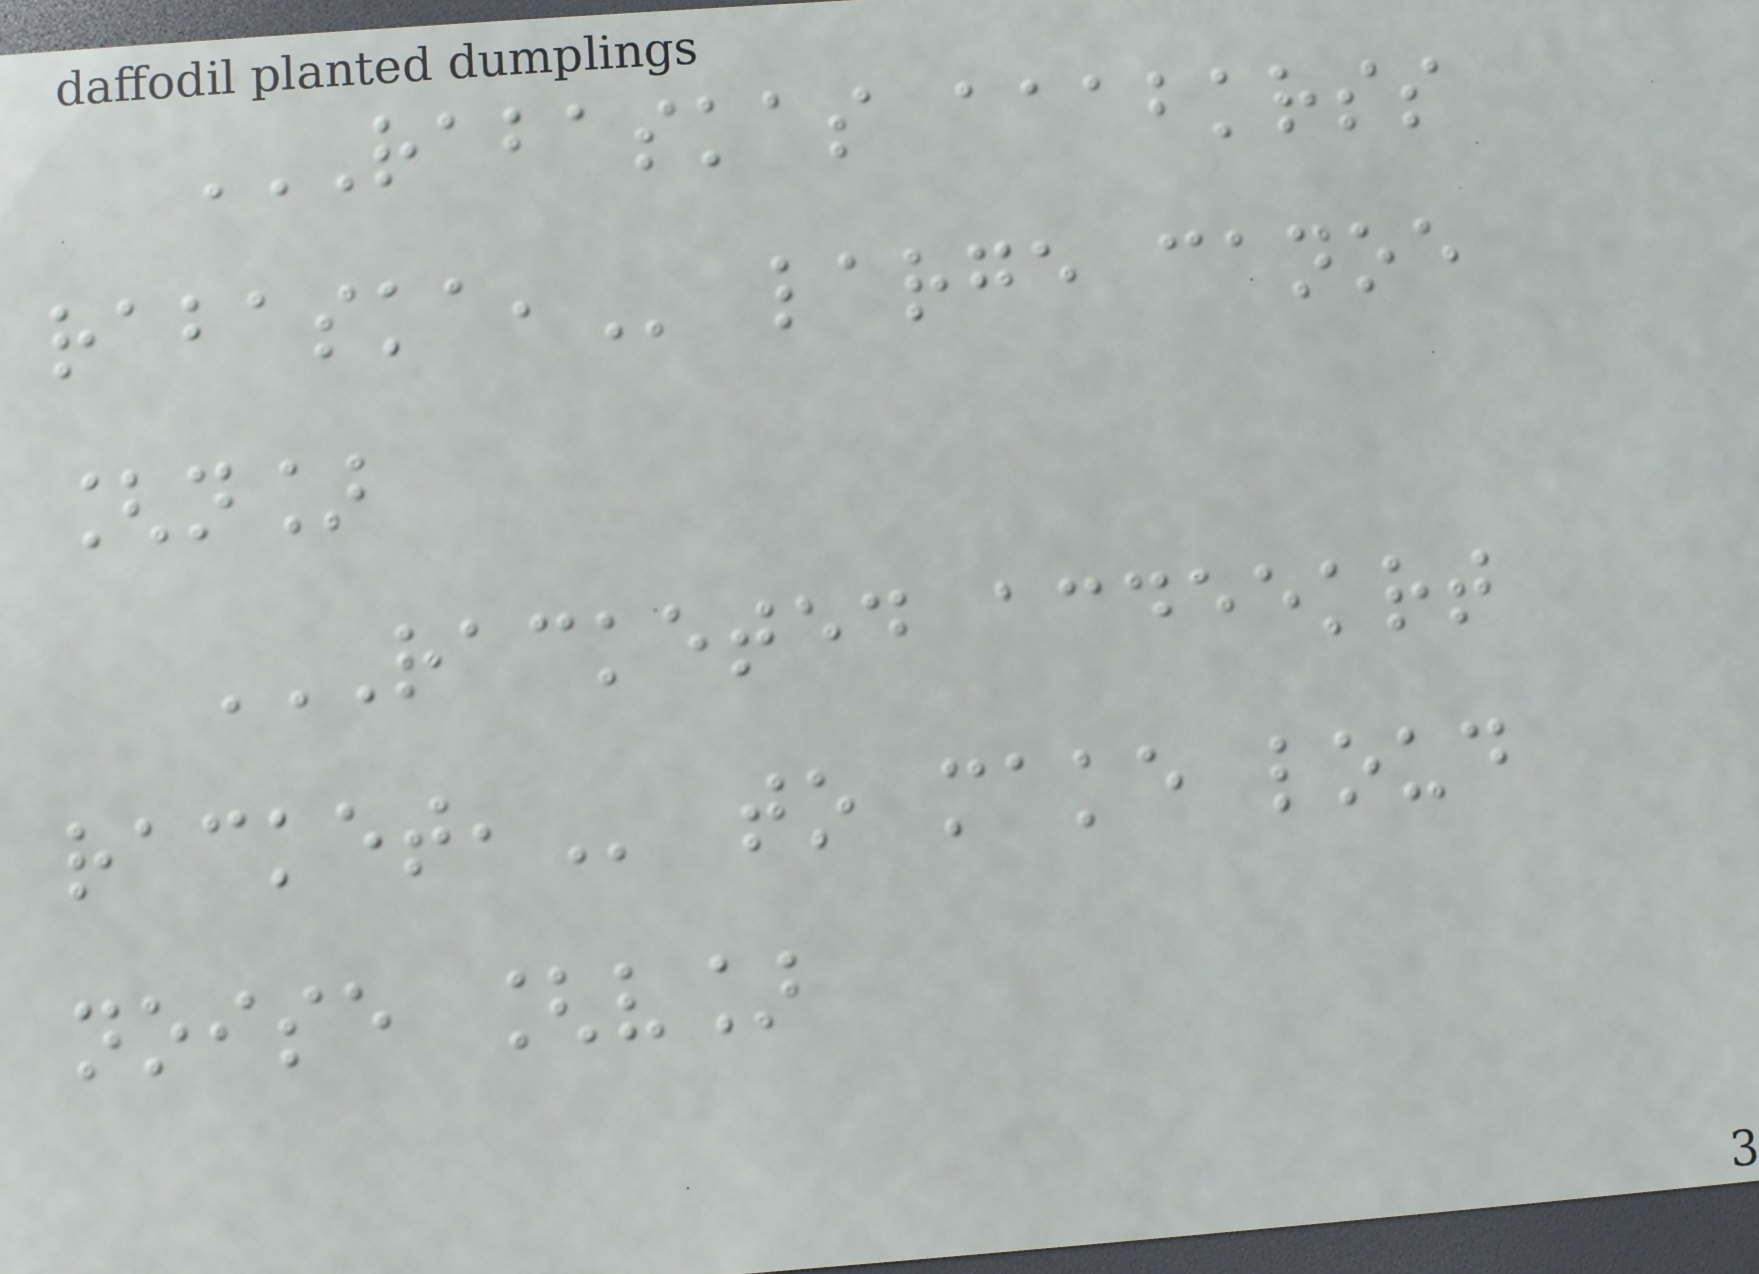RABASKAS AAABKRSS
RABASKA, large canoe
[n]
RACKETED ACDEEKRT
RACKET, to make loud
noise [v]
